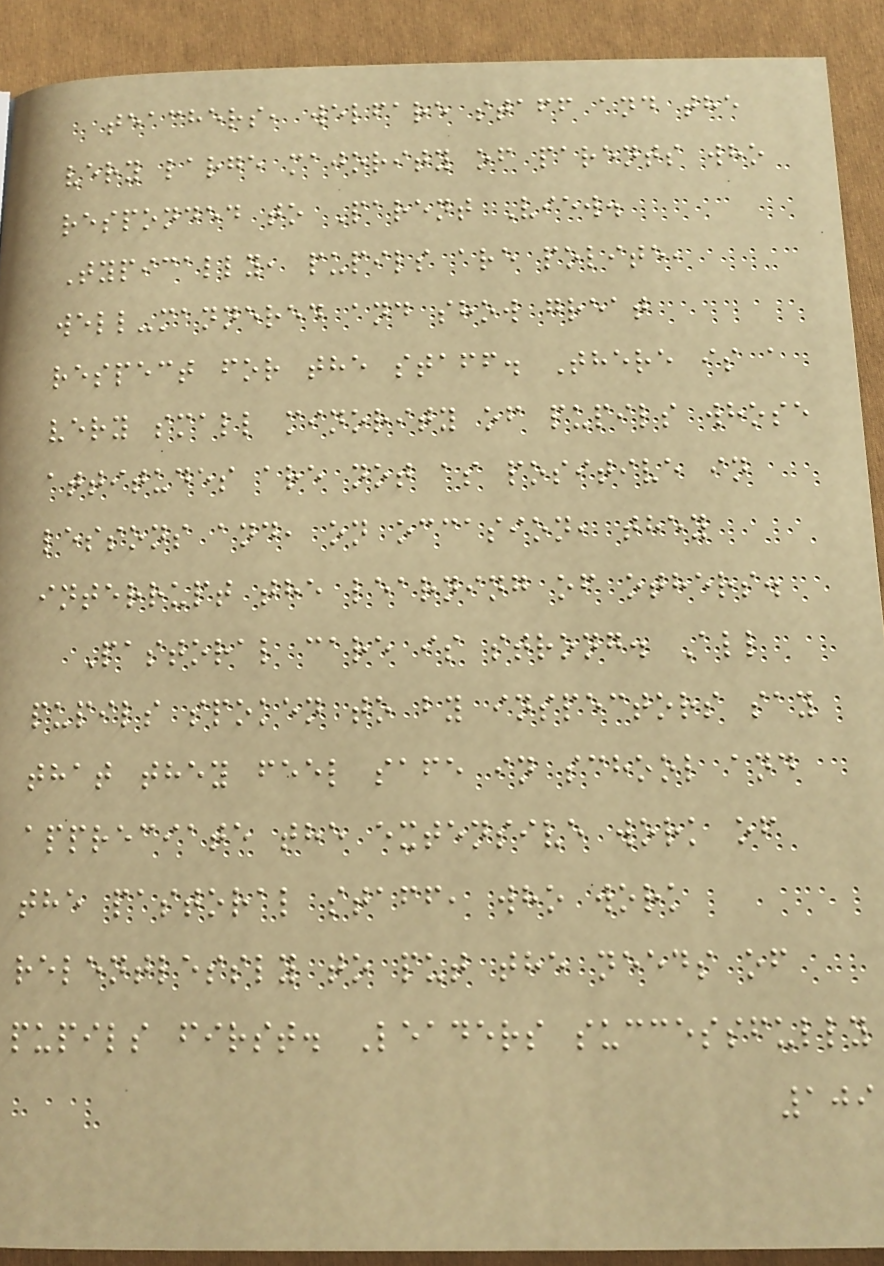teachers, welfare staff and the
very large majority of parents who
responded to Parent View.
Typically, pupils are polite,
well-mannered and show great
respect for the staff. There is a
very small minority of pupils whose
attitudes are not as positive in
lessons and, on occasion, they
interrupt the learning of others.
Pastoral care is strong. All
pupils spoken to by inspectors say
that they feel safe in school and
appreciate the extensive work of
the pastoral staff, who work
relentlessly to put the needs of
pupils first. Leaders successfully
109
